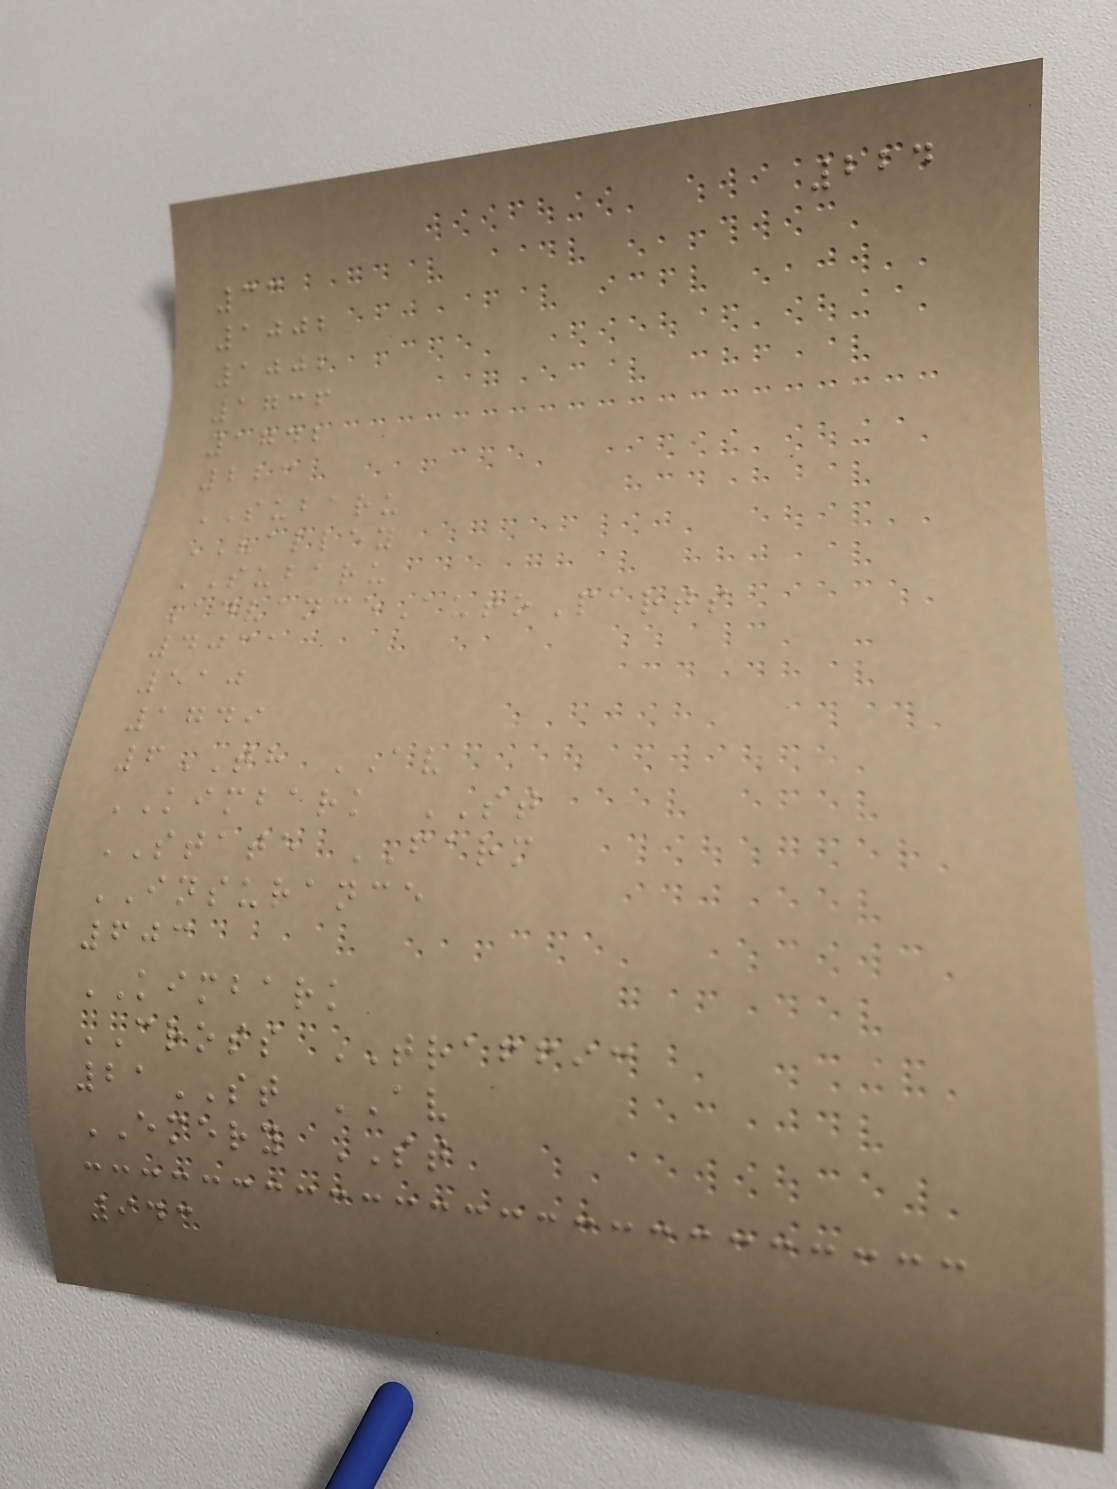224
33
1002
1002
1736
1742
223
SUBARU
VALLEY
SUBARU
AdvanceAutoParts
4031
510
1749
6TH AV
KIMBARK ST
STATE FARM
INSURANCE
603
KIMBARK
CROSS TRAFFIC
21ST AV
EMERY ST
943
